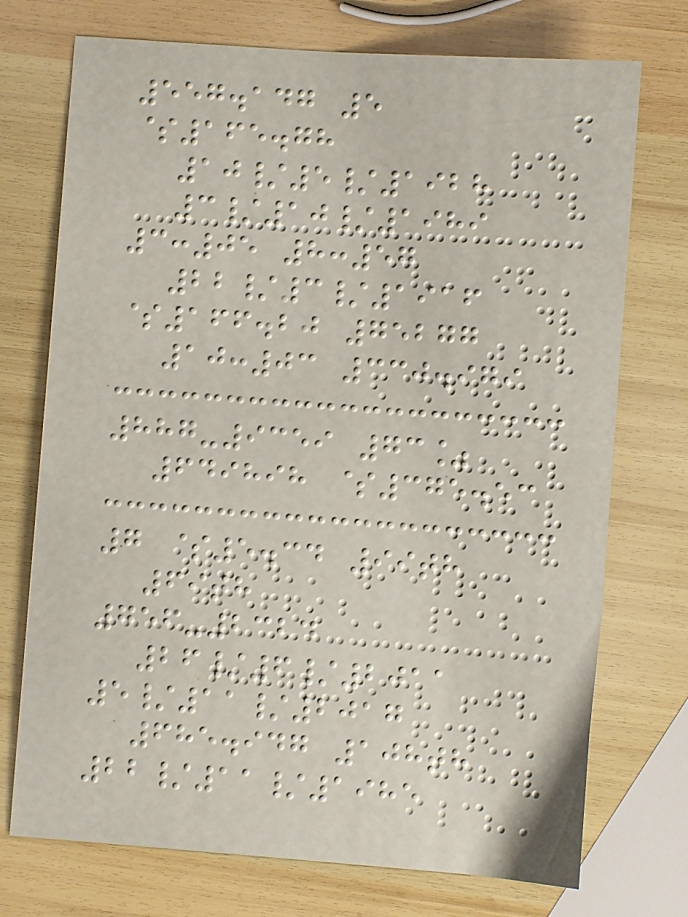557.147 5
$165.78
10/5/1928
3/10/1989
3:05 8:57
22/3/1916
$166.20 75277
10:03 330.979
887-9359 73%
649898 $375.53
7 $5.34 99th
69th
756-2324
26/6/2011
5/11/2017
685.947 108th
22/11/1985
